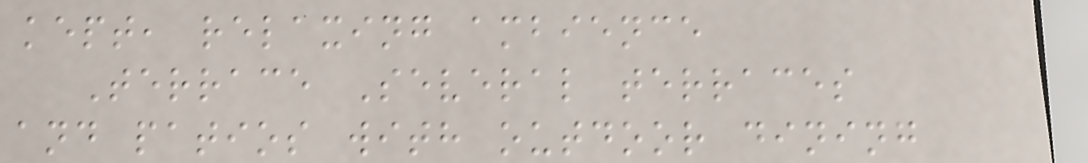kept, relaxing ambience
Terrace Several terraces
and patios with outdoor dining
